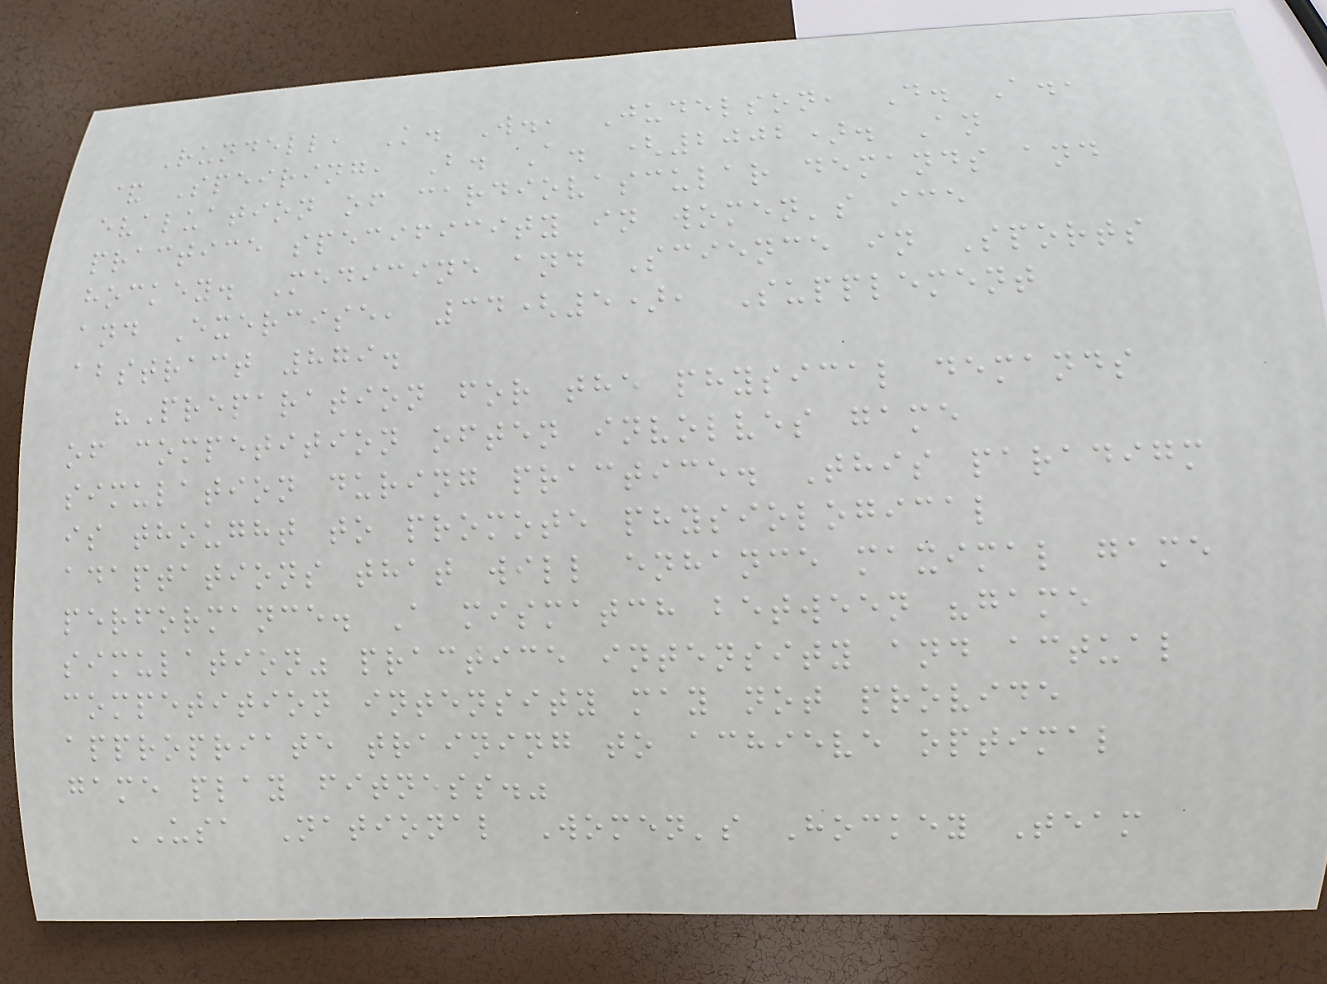Rundell, K. W., Judelson, D. A.,
& Speiring, B. A. (2002). An
evaluation of cardiovascular demands and
practice specificity in women's ice
hockey. Medicine and Science in Sports
and Exercise, 34(5), Supplement
abstract 879.
"Preparation for the physical demands
of competition often involves game
simulation during practice. This paradigm
is thought to promote physiological
adaptations that will enhance maximal game
performance. A mismatch between "game
simulation" practice intensity and actual
competition intensity may not provide
appropriate training to achieve optimal
game play fitness."
USA National Women's Hockey Team
